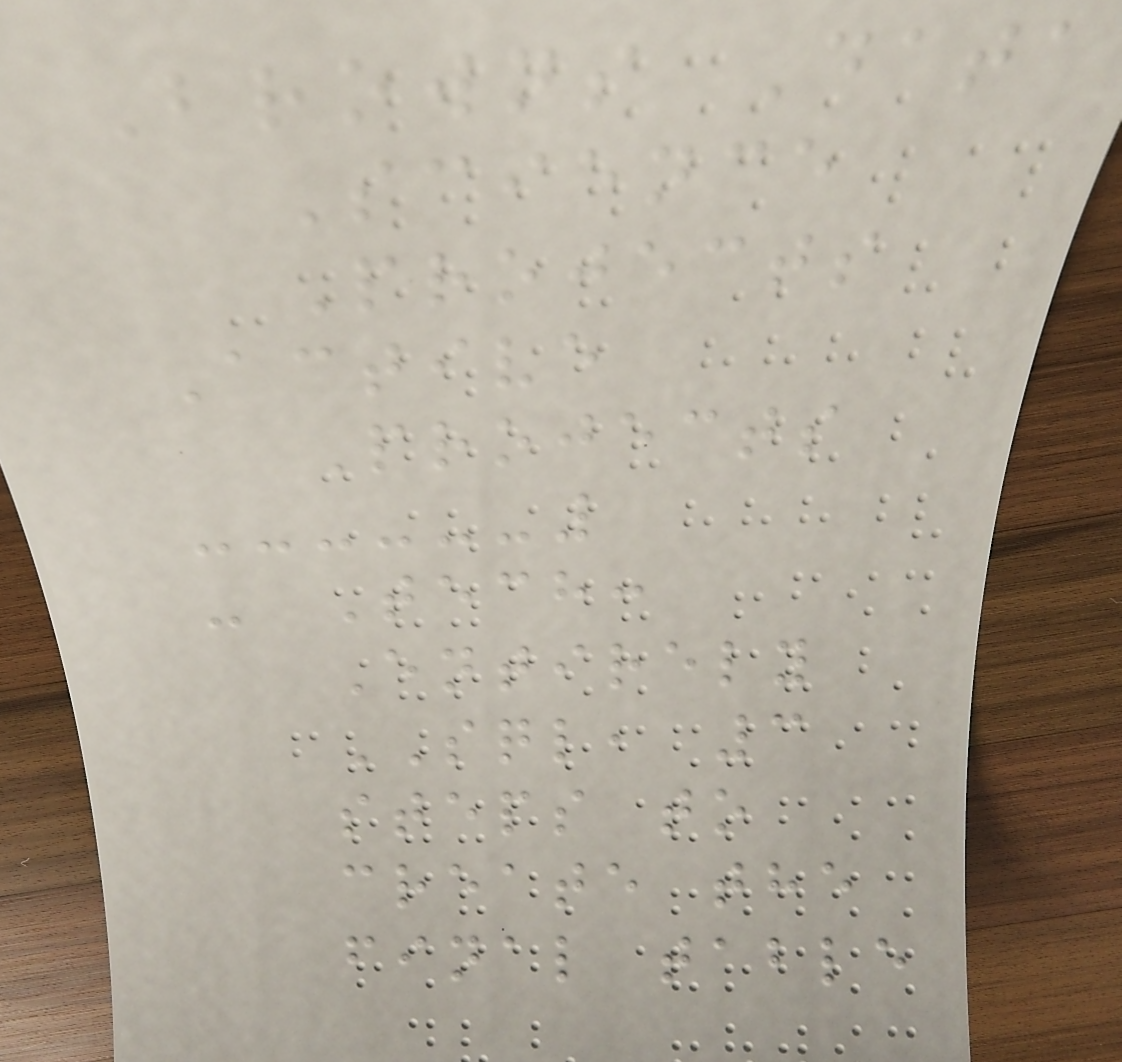Browns Data
Science
Projects
Active
Projects
- Tech:
Entirely
SQL, 3
steps to
create the
final table
